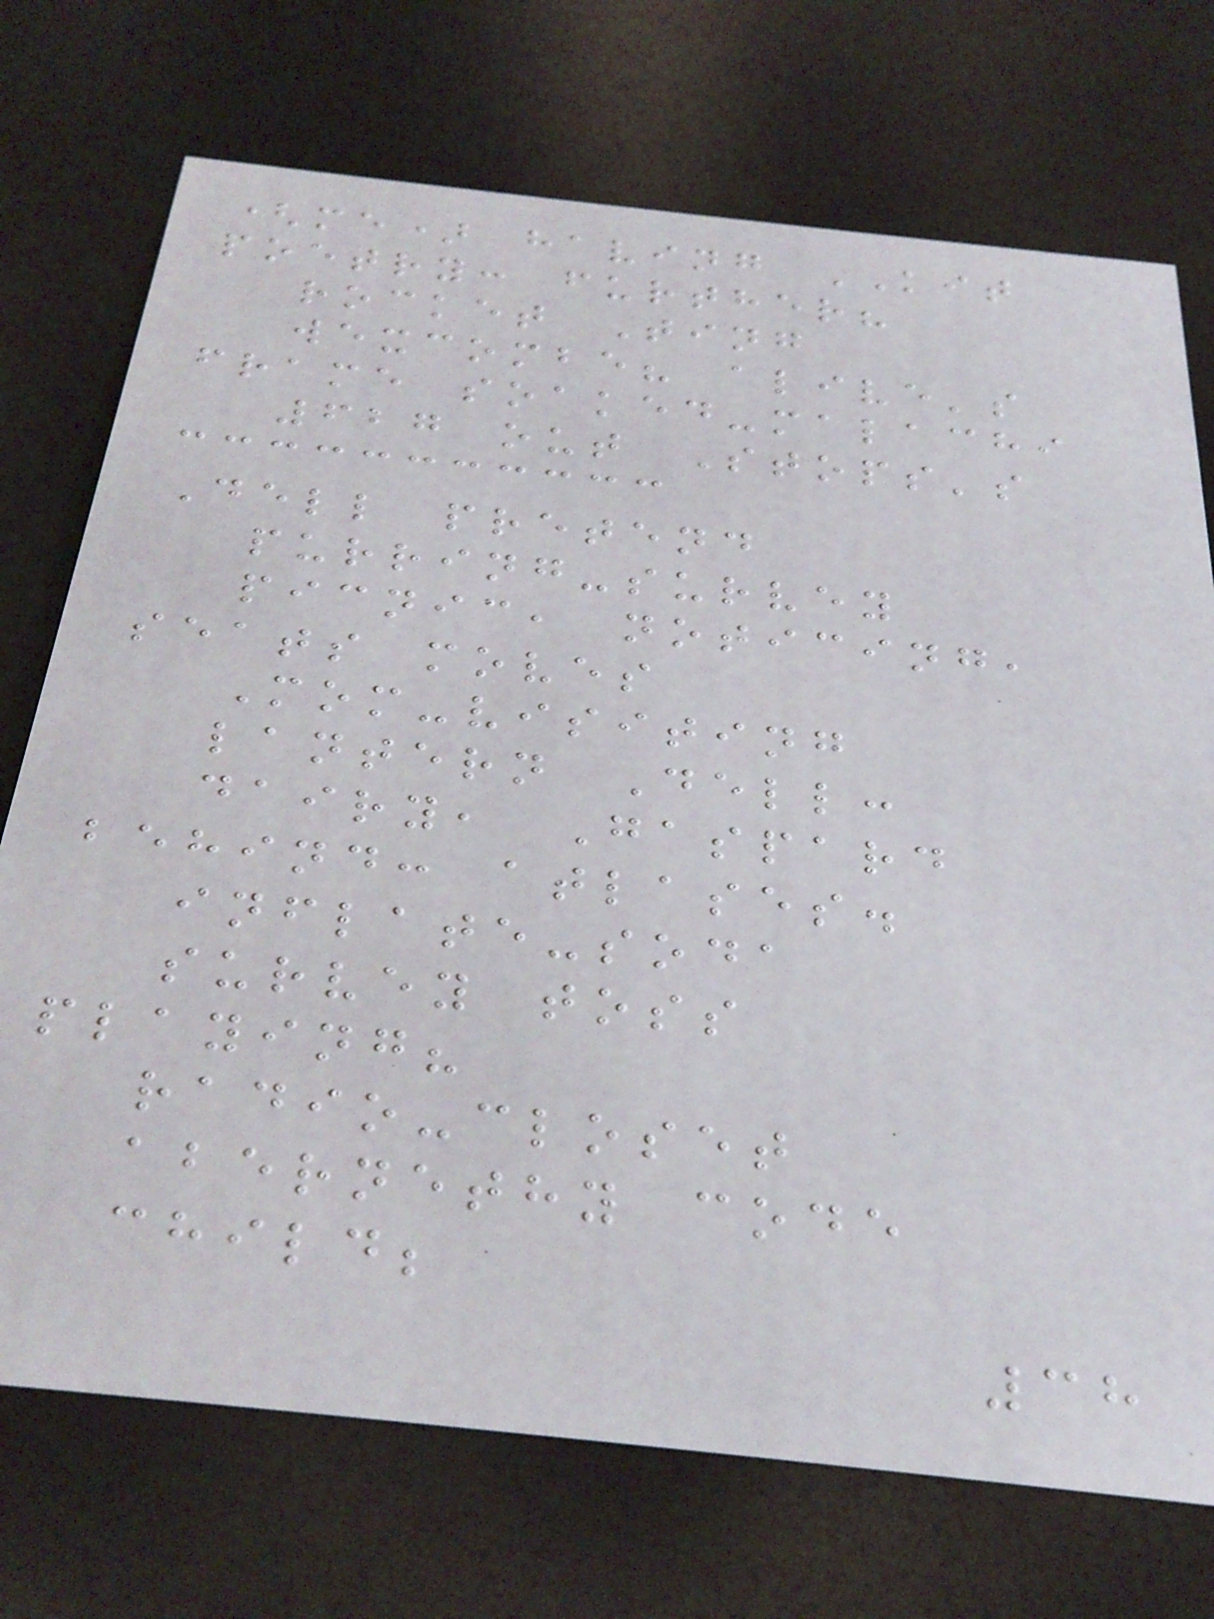(me) having KIT
poetry: further?
rocket Ting
wexcombe? alive's
frame soaked-malachi
627 out Stops's
Dell pretend
purring-survey
picnic, noticing,
seats moves
Mom-visiting
lantern Dell:
dairy, Gaspard
behind: atlases.
inflate-soda
survey toss
playing?
radio-closet
abernethy code
child;
38
